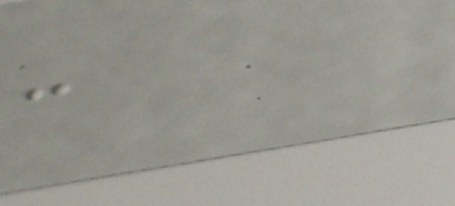-
